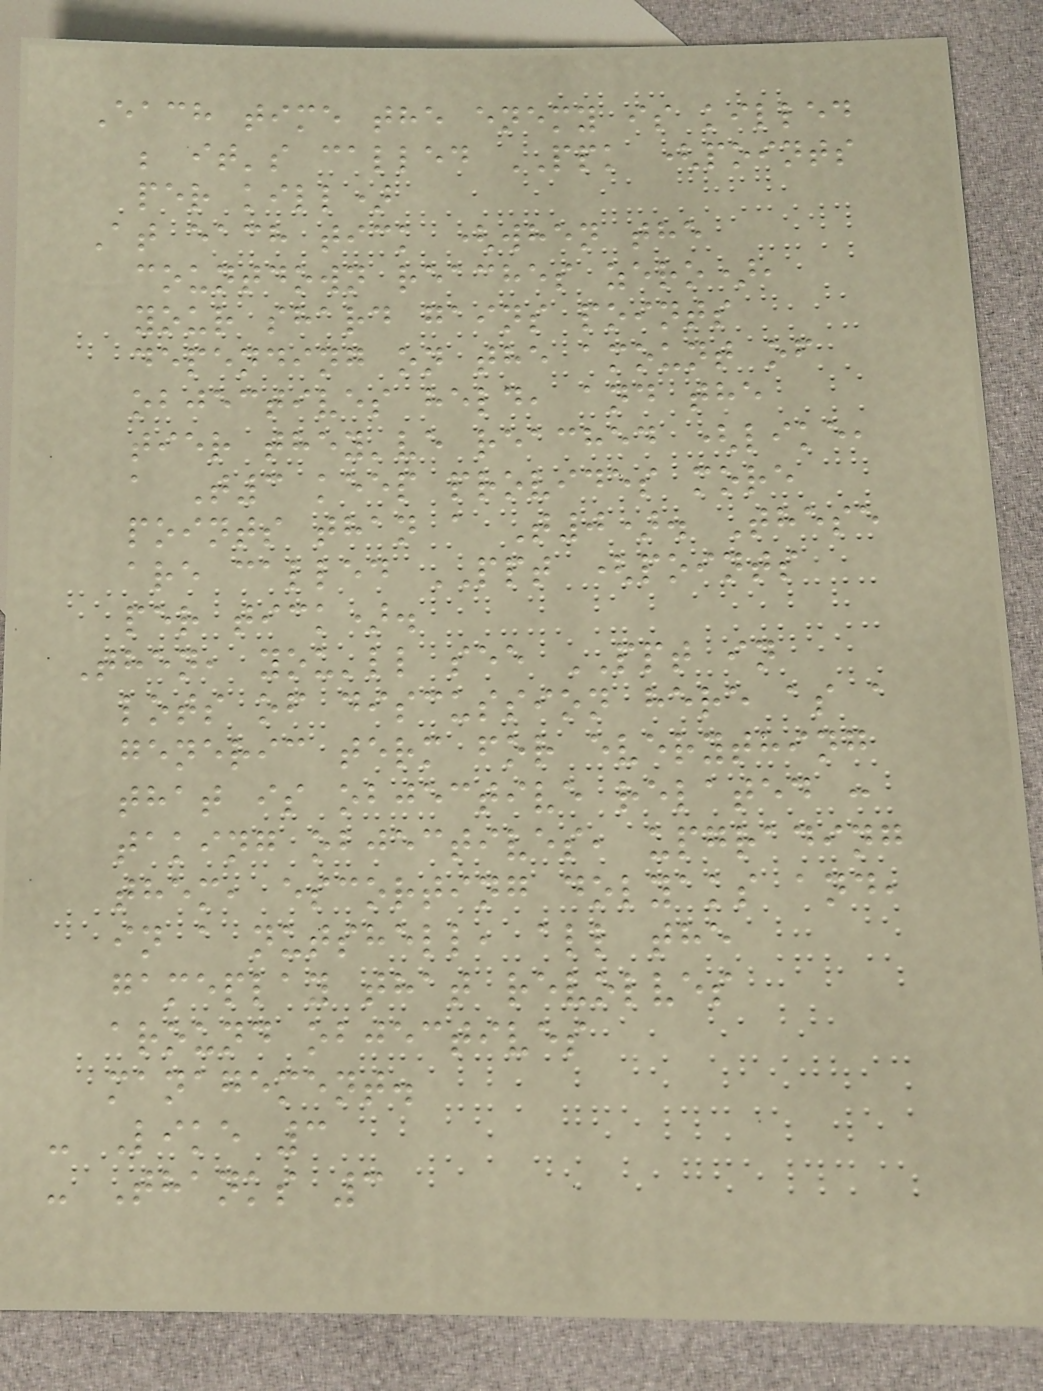Each time the enemy is killed
; it's called PPK (points
per kill)
At each tick (when the
countdown reaches zero),
your shard gains points
depending on the amount of
objectives held, and the
tier they've reached (like,
a T3 keep provides more
points than a T0). These
are called PPT (points
per tick).
Then, you'll see PPT in
lots of discussion here as a
generic term for everything
that is objective related :
taking objectives, upgrading
them, escorting dolyaks and,
in a nutshell, all the
gameplay that revolves
around objectives
management.
- Like 3
- Thanks 3
